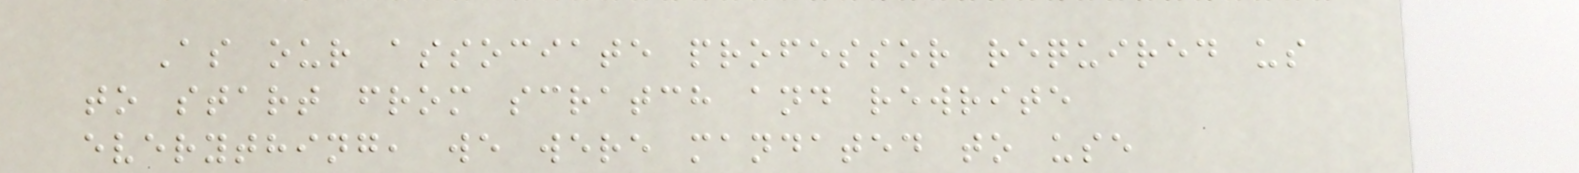As our associate professor required us
to start from scratch and rewrite
everything, we were mandated to use
